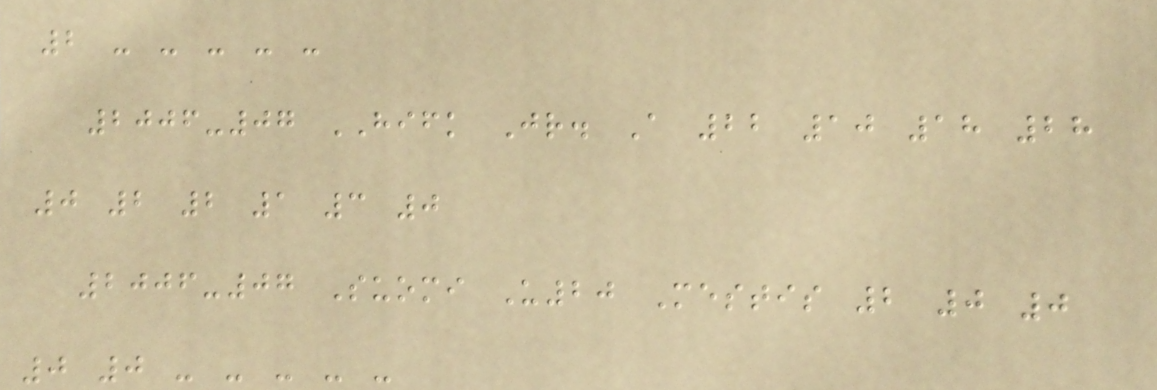2 - - - - -
2006-07 HIFK Jr. A 22 10 18 28
0 2 2 1 3 0
2006-07 Suomi U20 Mestis 2 0 0
0 0 - - - - -
